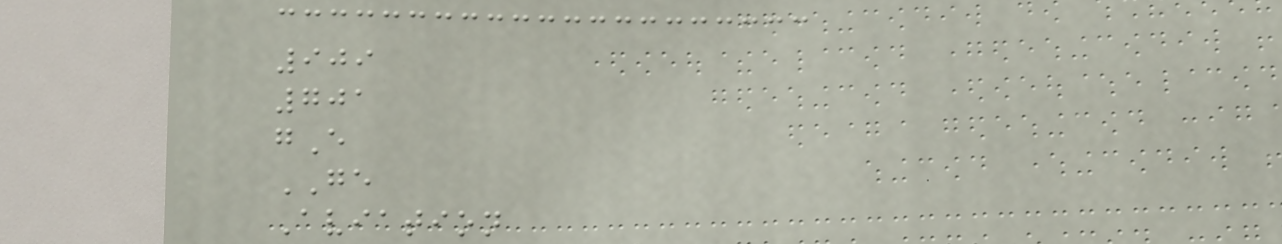909
701
gE
GE
Aviation
